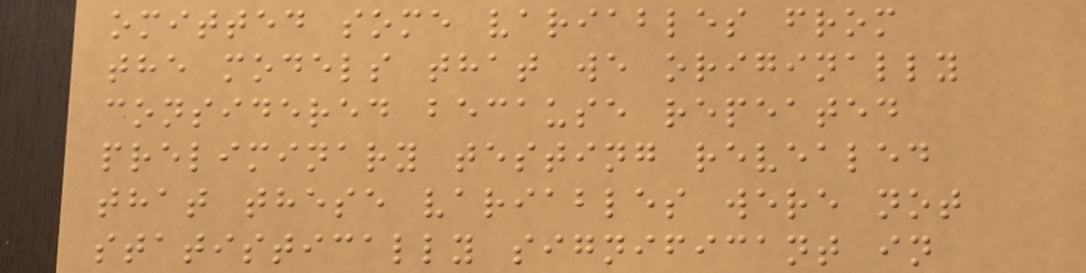omitted some variables from
the models that we originally
considered because repeated
preliminary testing revealed
that these variables were not
statistically significant in
